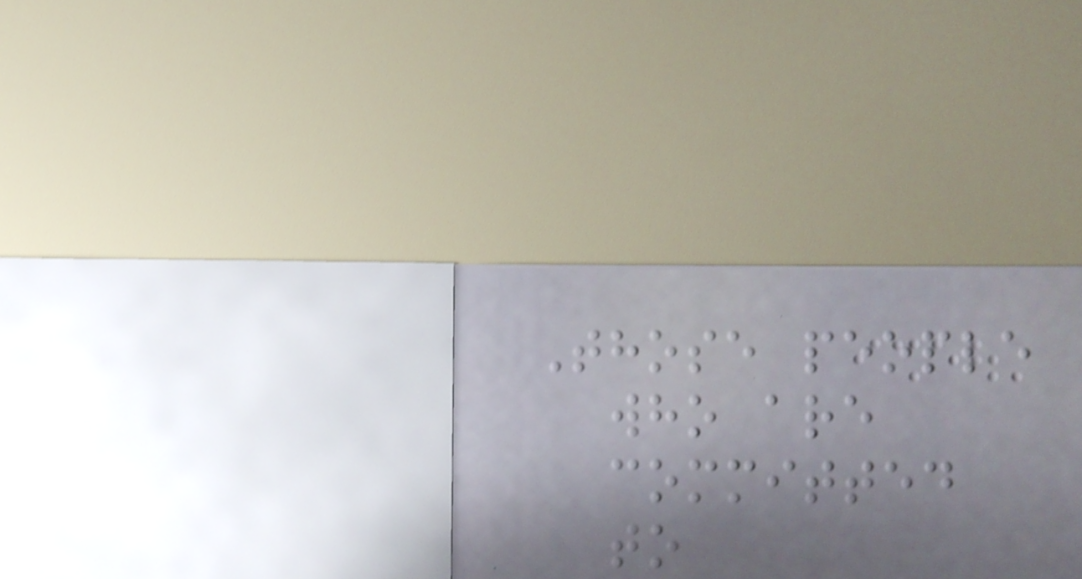Those people
who are
committed
to
